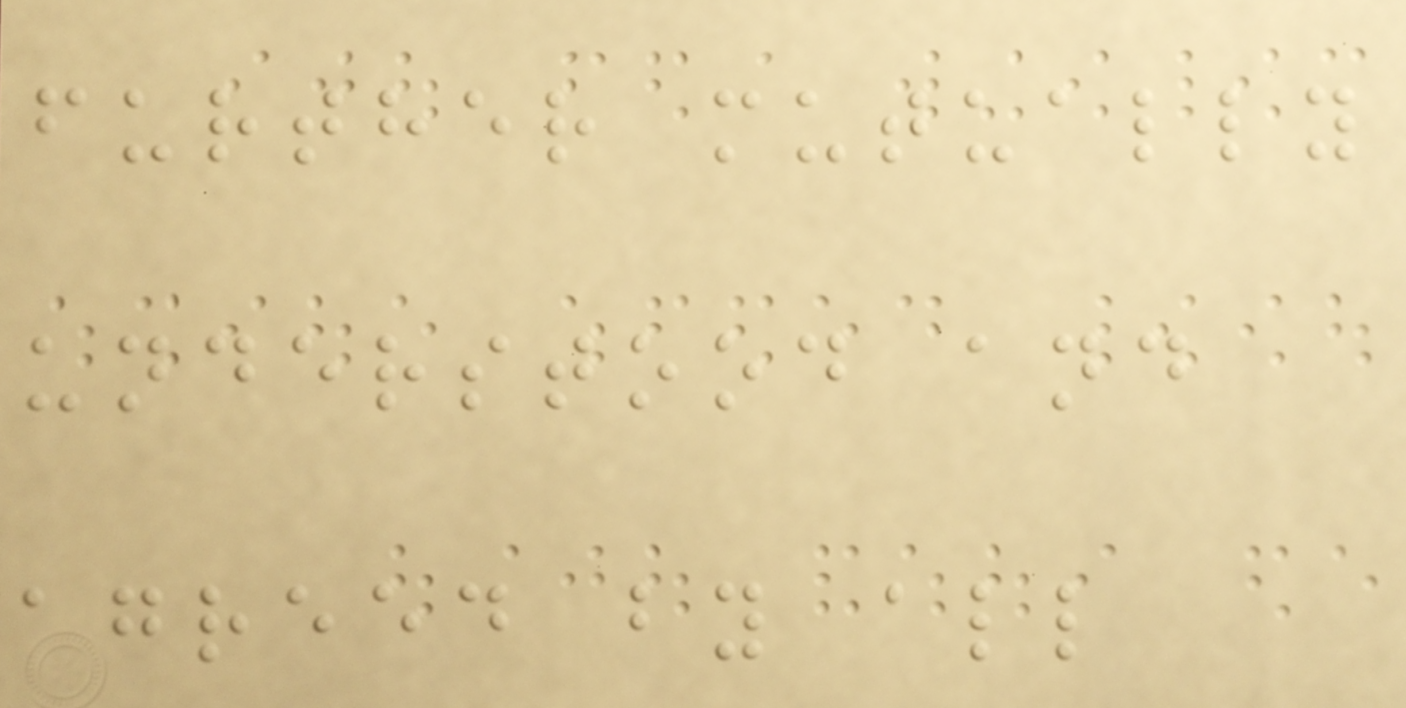further mutually
understood and
agreed by all
